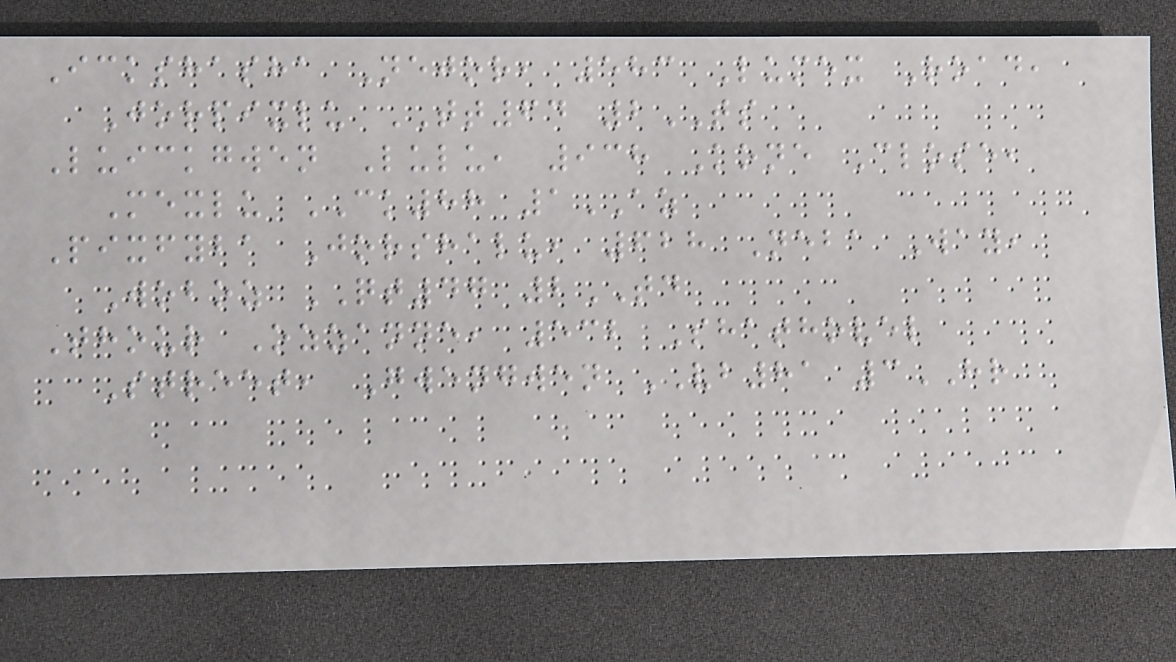Ickshasha Nejor, 583 Lumex Road,
Jorpixlu TT64 2TS
Luickgwen Lulu, 938 Kone Close,
Mexlu CK88 1AZ
Pixfyba Jorshalu, 628 Neba Way,
Woboz QT47 2TD
Thour Ozzanne, 532 Shathovel
Street, Gwengwen VB81 3HR
